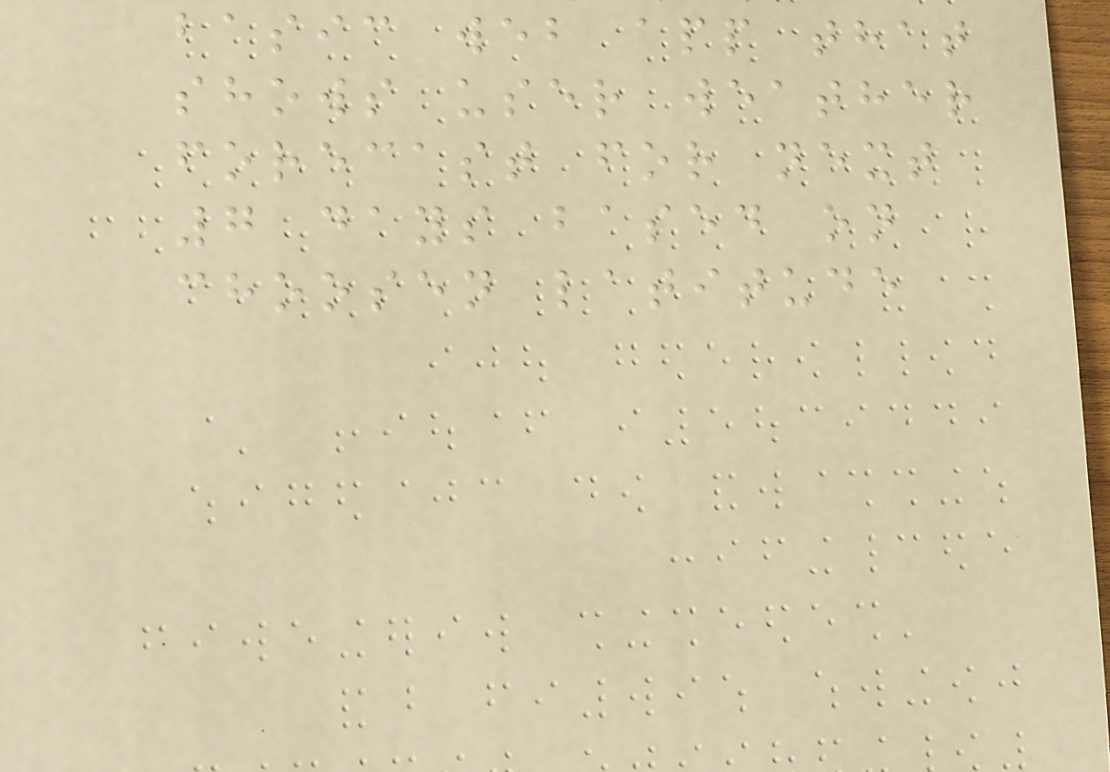basic web app that
shows user weather
forecast for next
7 days based on
choosen latitude
